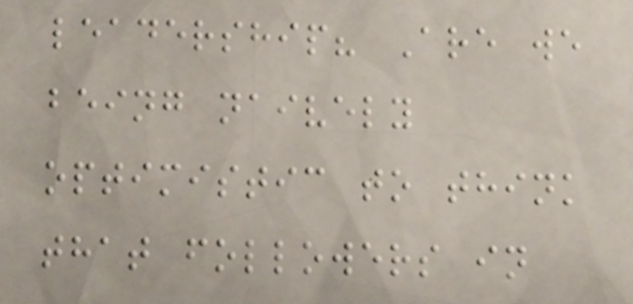leadership? Are we
being naively
optimistic to think
that followers in
